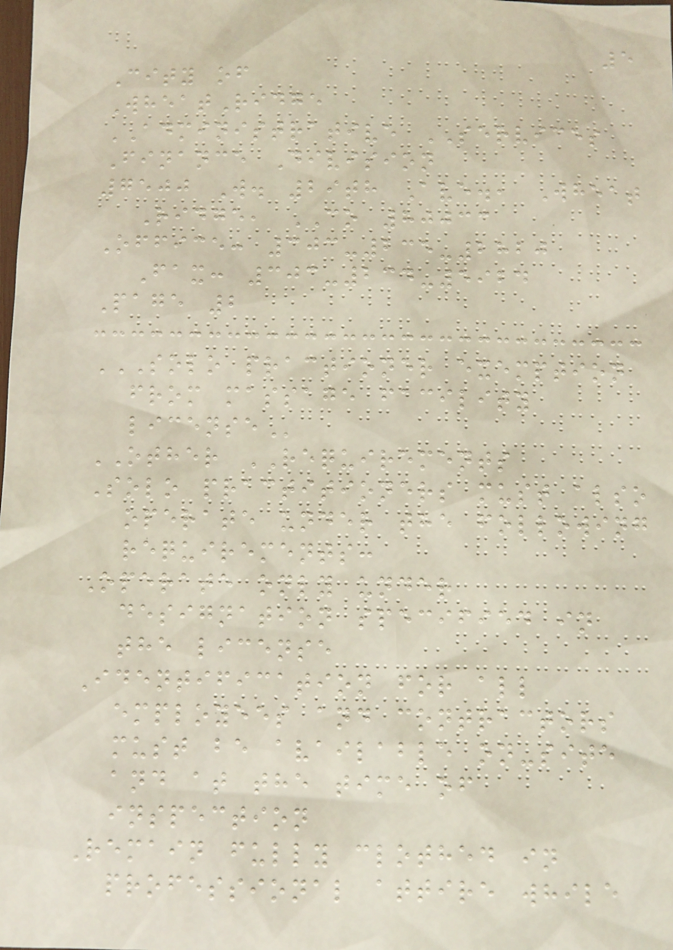5
City of
WheatRidge
ADMINISTRATIVE SERVICES
Finance Division
7500 W. 29th Ave., Wheat
Ridge, CO 80033
Office: 303-235-2820
Fax: 303-234-5924
Page 2
SOLO PRACTIONER EXEMPTION
FROM MASSAGE FACILITY
LICENSE
OTHER REQUIREMENTS
Solo practitioners must also
operate under the following
requirements:
Operate only under
designation specified in
the license
Identification for all
employees and contractors
must be available on-site
and at the time of
inspection
Remain fully clothed in
professional attire while
